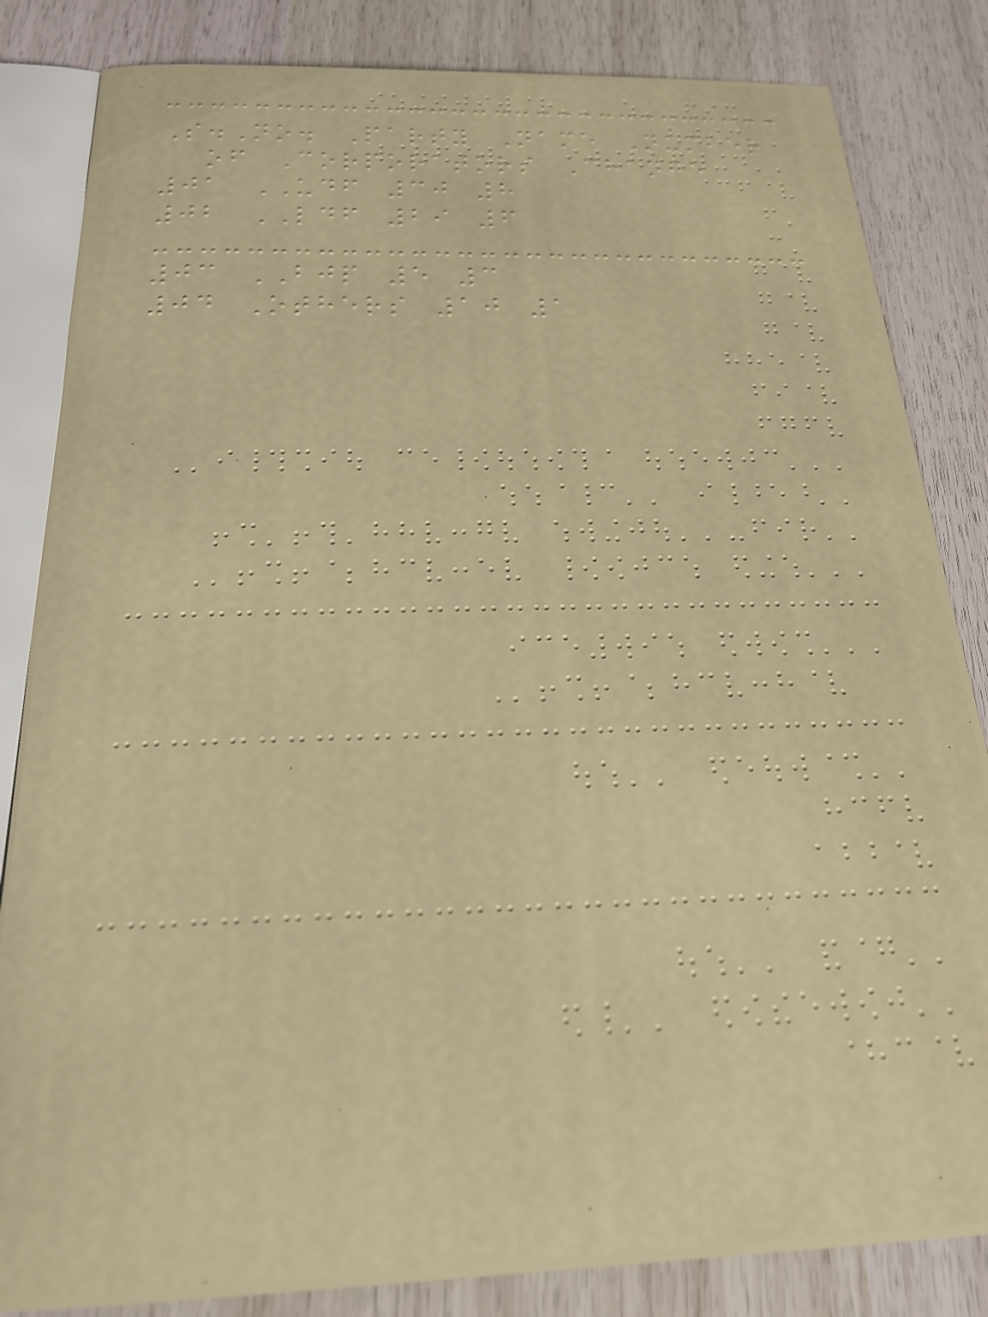S.No. Party Name Number
of Corporators Change
01 UDF 30 8
02 LDF 29 6
03 BJP 5 3
04 Others 10 1
